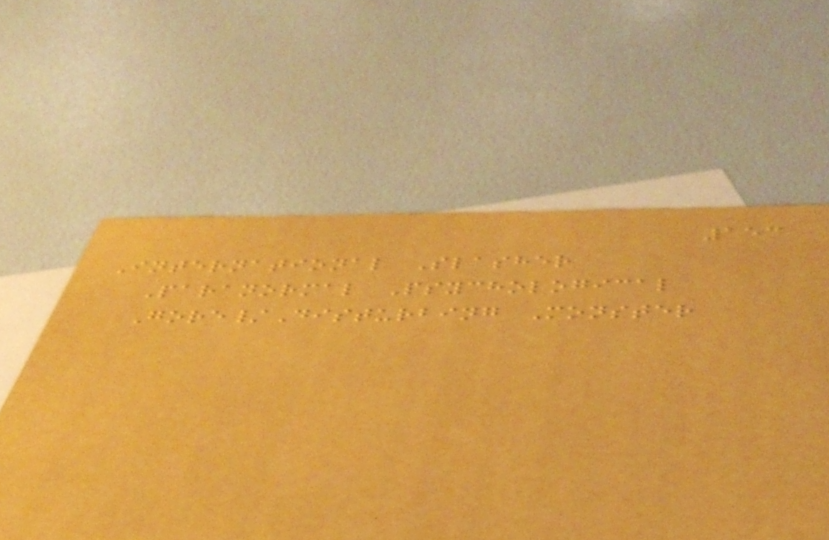153
International Slasher
Paranormal Psychological
Gore/Disturbing Monster
